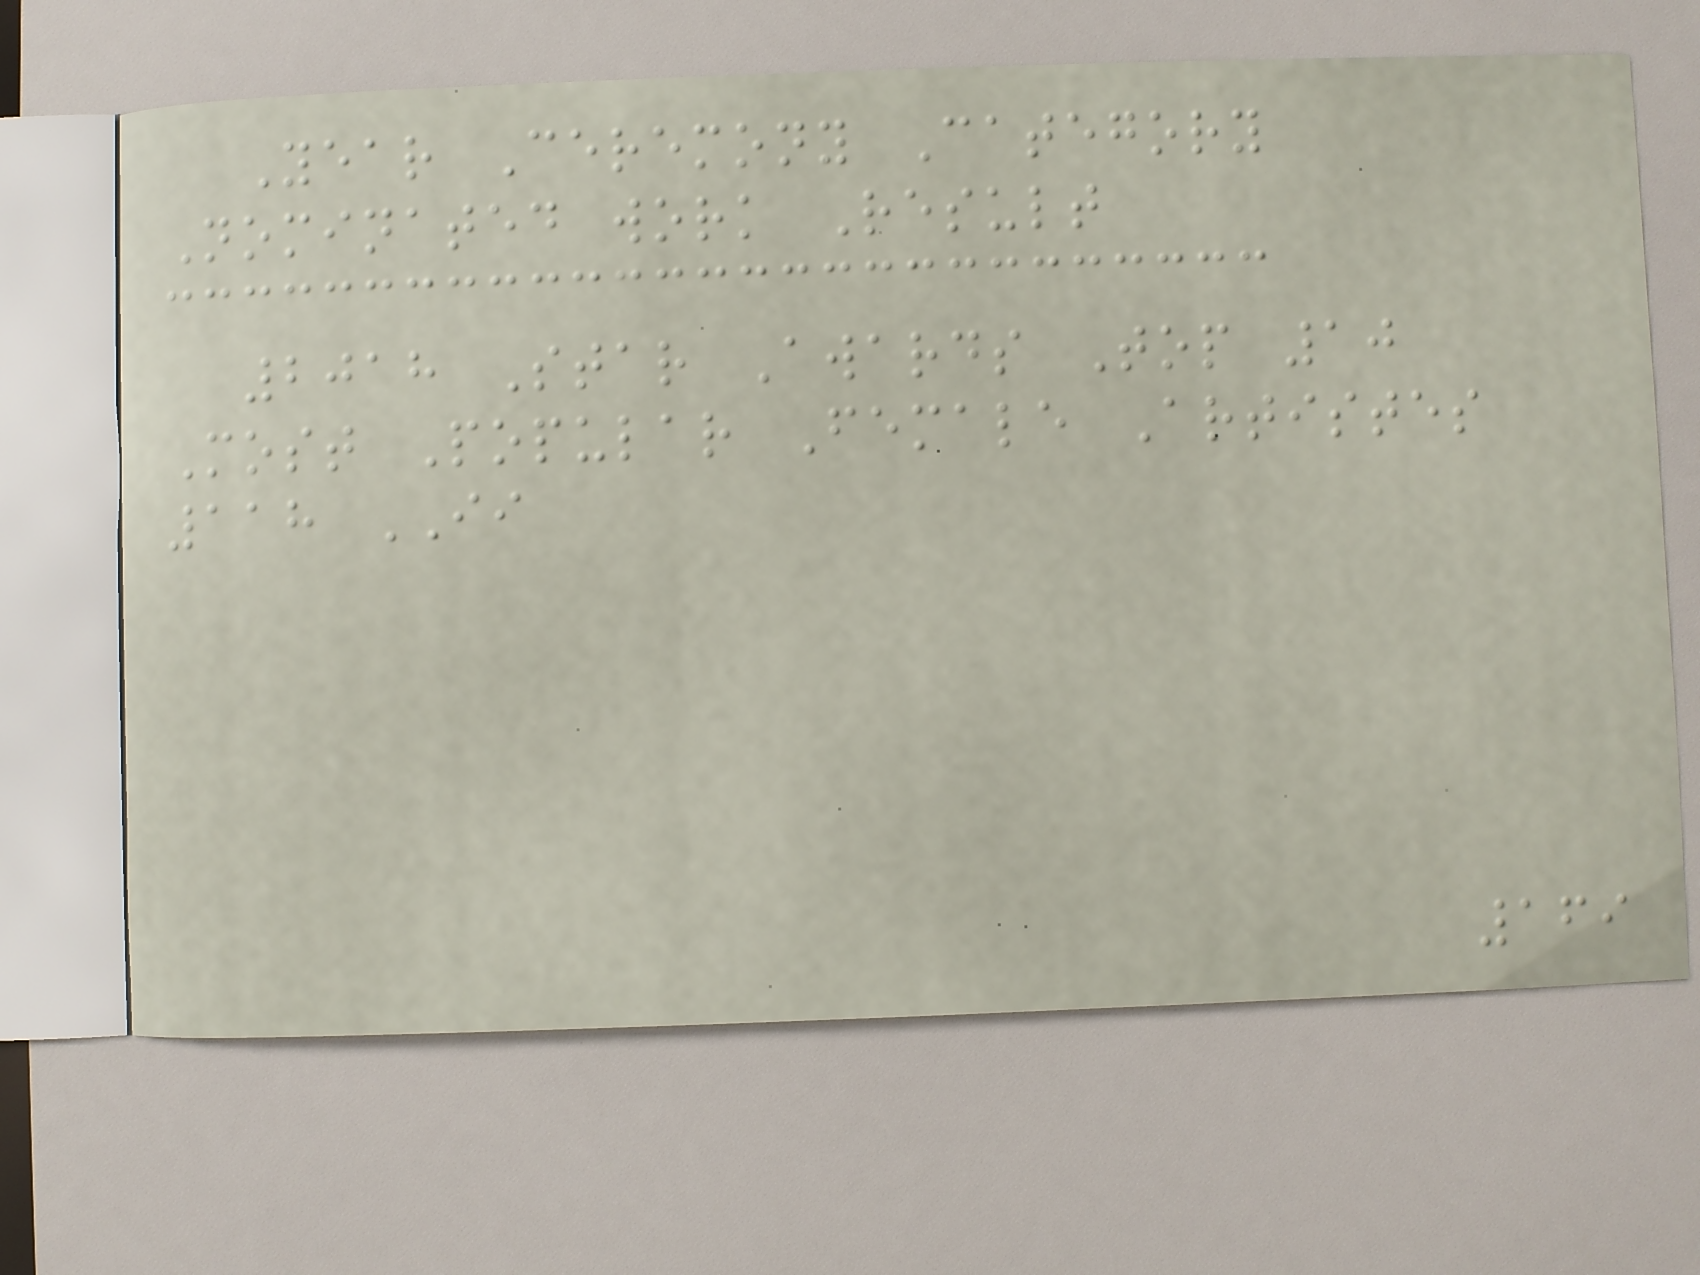Year Ceremony Category
Nominated work Result
2018 Star Awards Top 10
Most Popular Female Artistes
118 II
169
